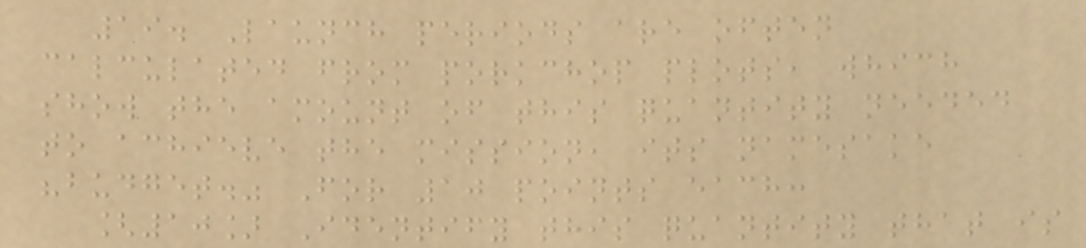19. Launch periods are often
calculated from porkchop plots, which
show the amount of this quantity needed
to achieve the mission, its namesake
"budget." For 10 points each:
[10] Identify this quantity that is
